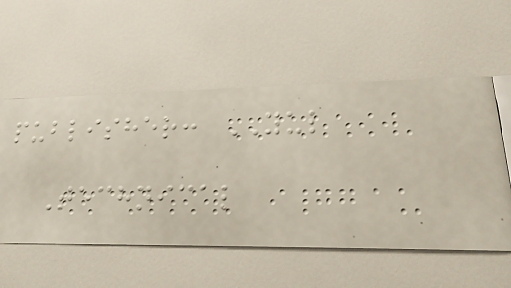publisher: YUL
Technical
